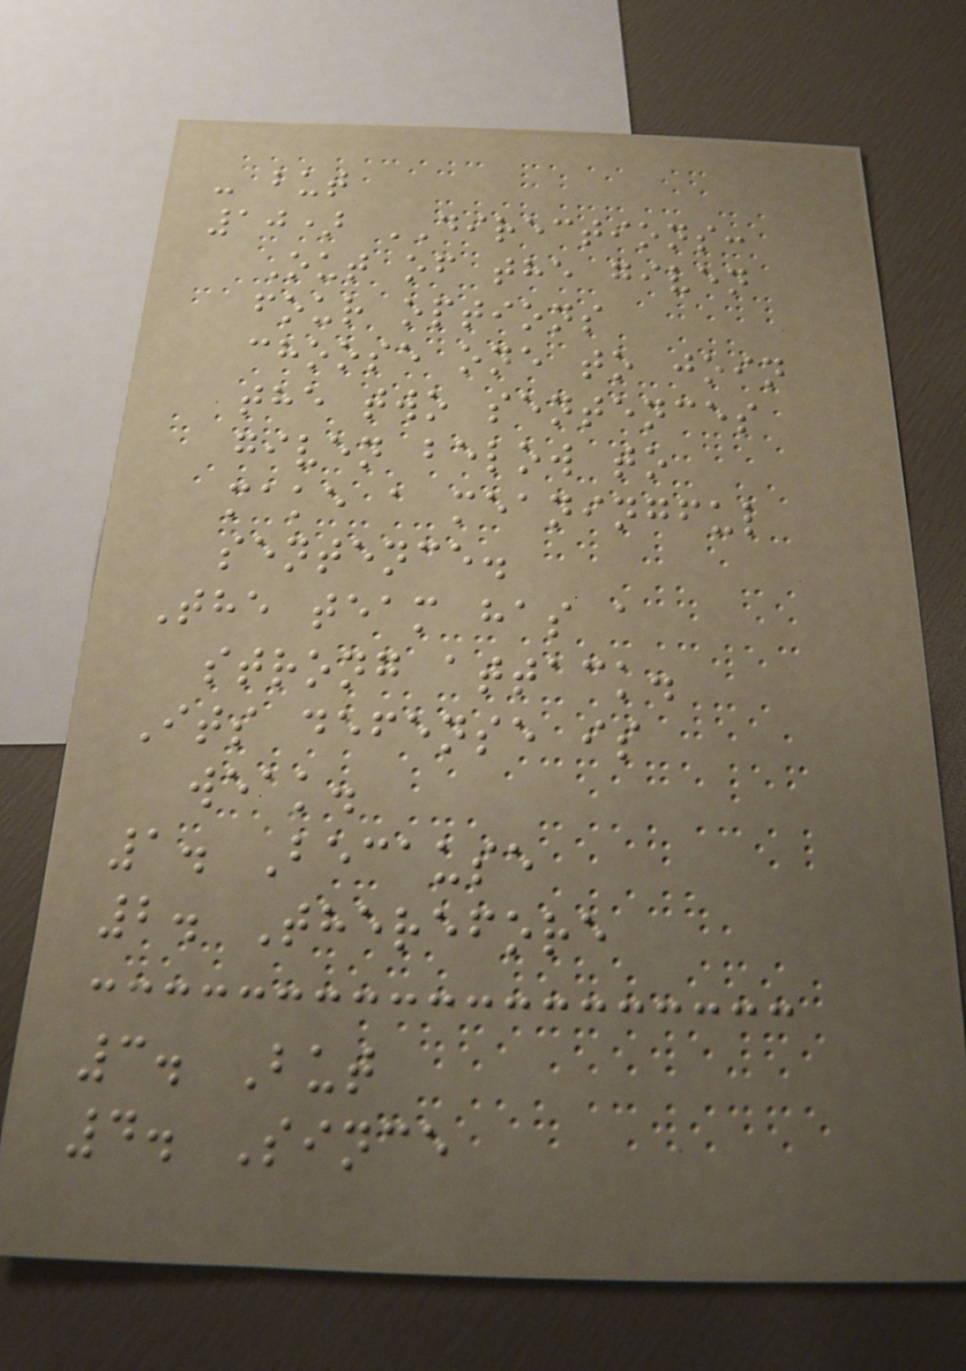- but
10) DIRECTIONS:
Out of the given
four options
choose one to join
the two sentences
given below to
make a meaningful
sentence.
The team has a
strong attack.
Its defense is
weak.
1. Because
2. Therefore
3. But
4. Since
